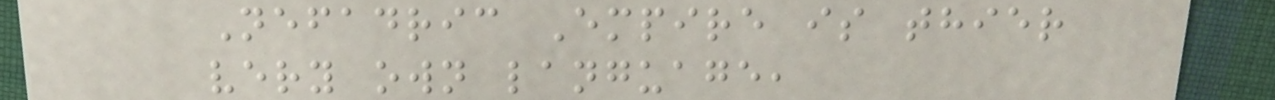Nefadric Empire is thier
very own language,
